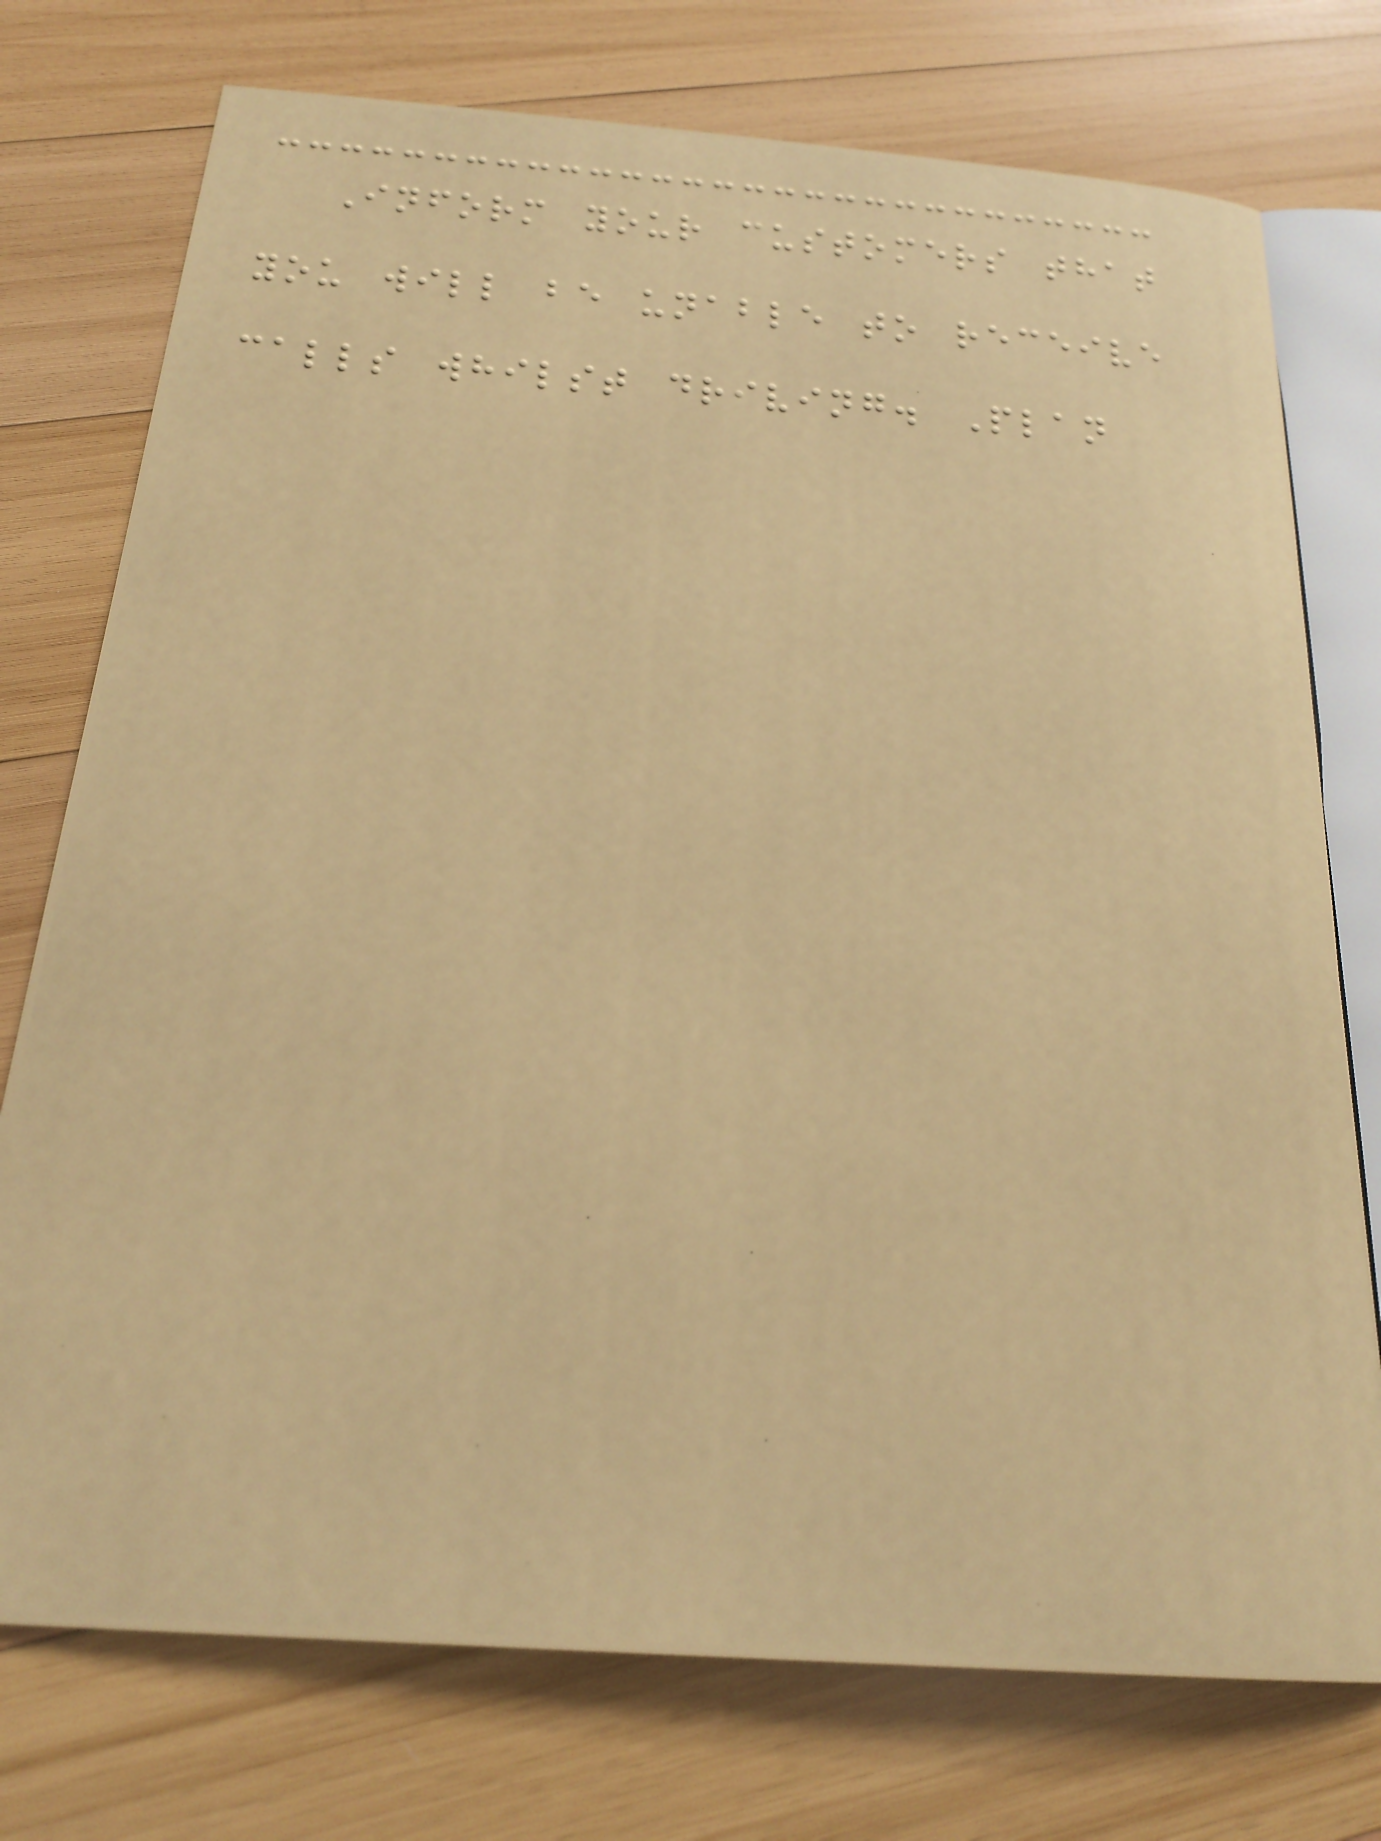Inform your customers that
you will be unable to receive
calls whilst driving. Plan
